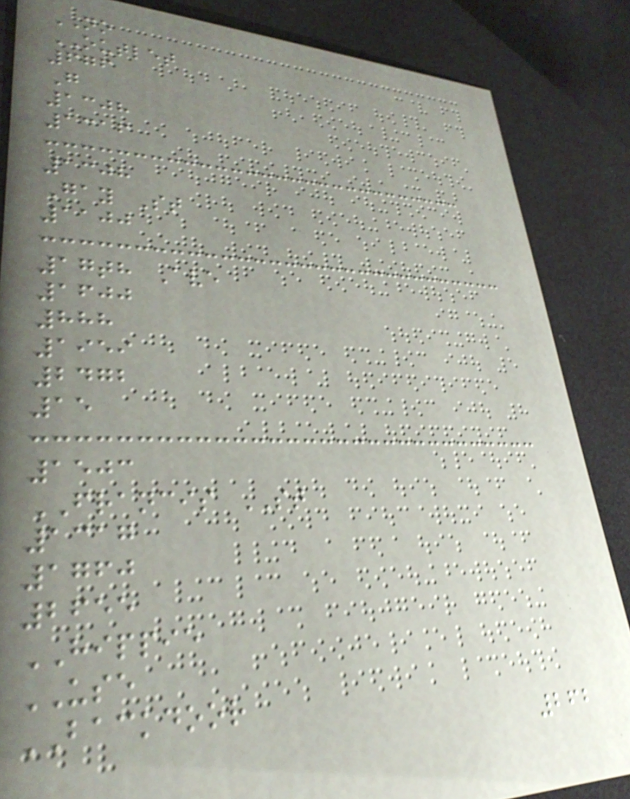NO
OUTLET
676
G
1308
1316
1308
Gay St
1100
17th Ave
1600
888
1959
2472
15
1503
FRANCIS ST
1317
1760
2655
HIPPIE
USE
BACKDOOR
262
